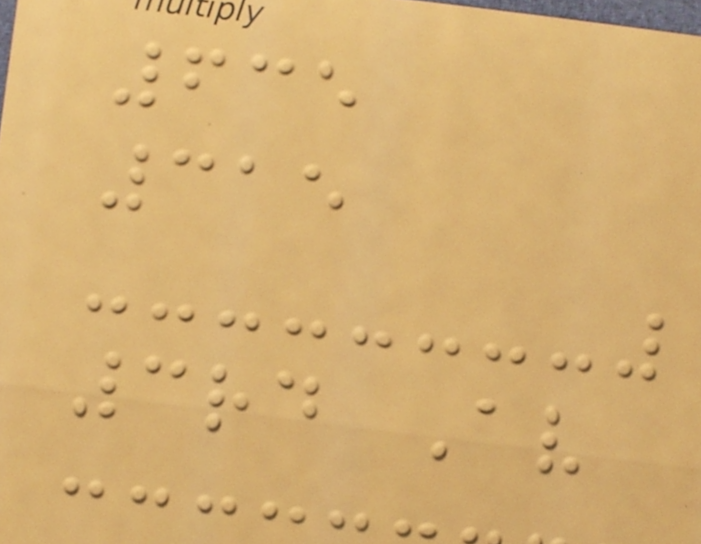635
315
3rd Av
